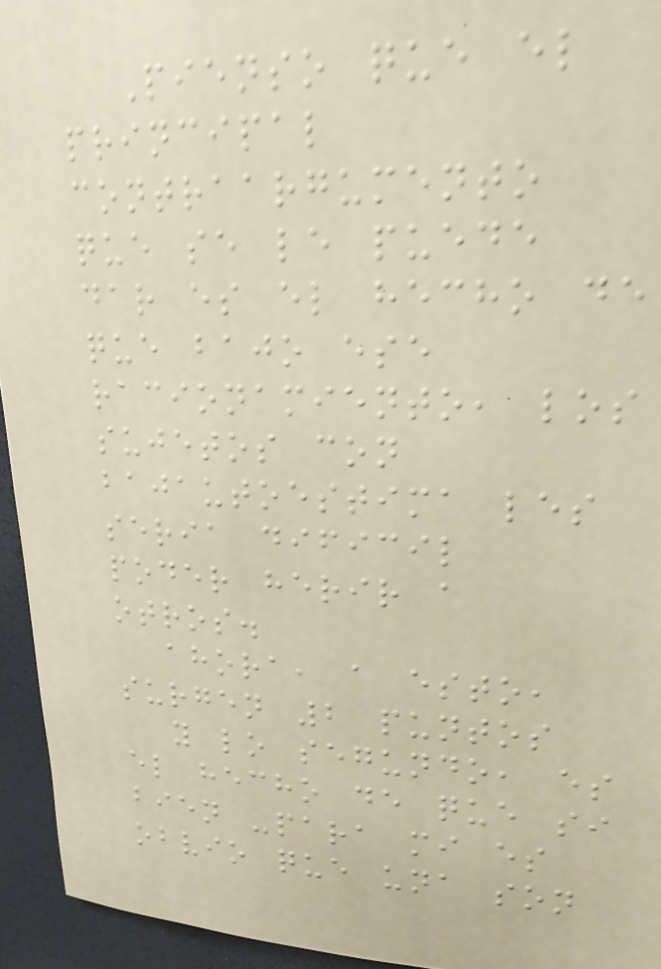Pienso que el
principal
contraargumento
que se le puede
dar es el hecho de
que bajo ese
racionamiento, los
sujetos con
bajautoestima les
seria dificil
poder herir a
otros.
ahora, a esto,
surgen 2 puntos
y lo segundo, es
el hecho de que si
bien -para mi es
obvio que una son
